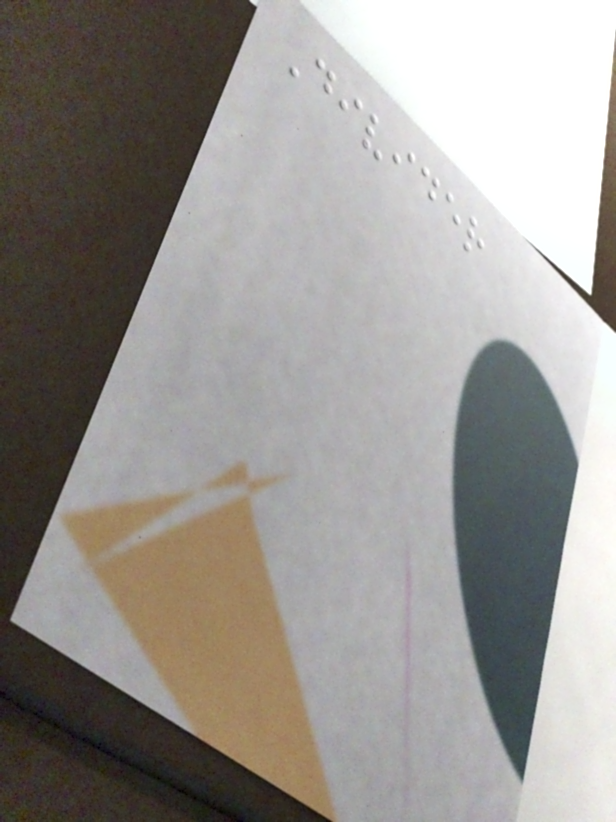Divider
